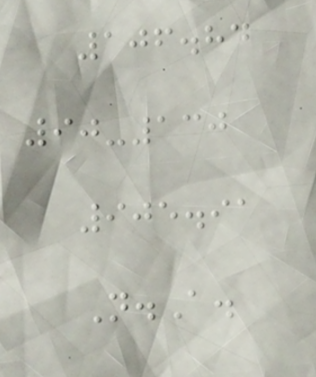106.84
90-130
905.91
N.A.
